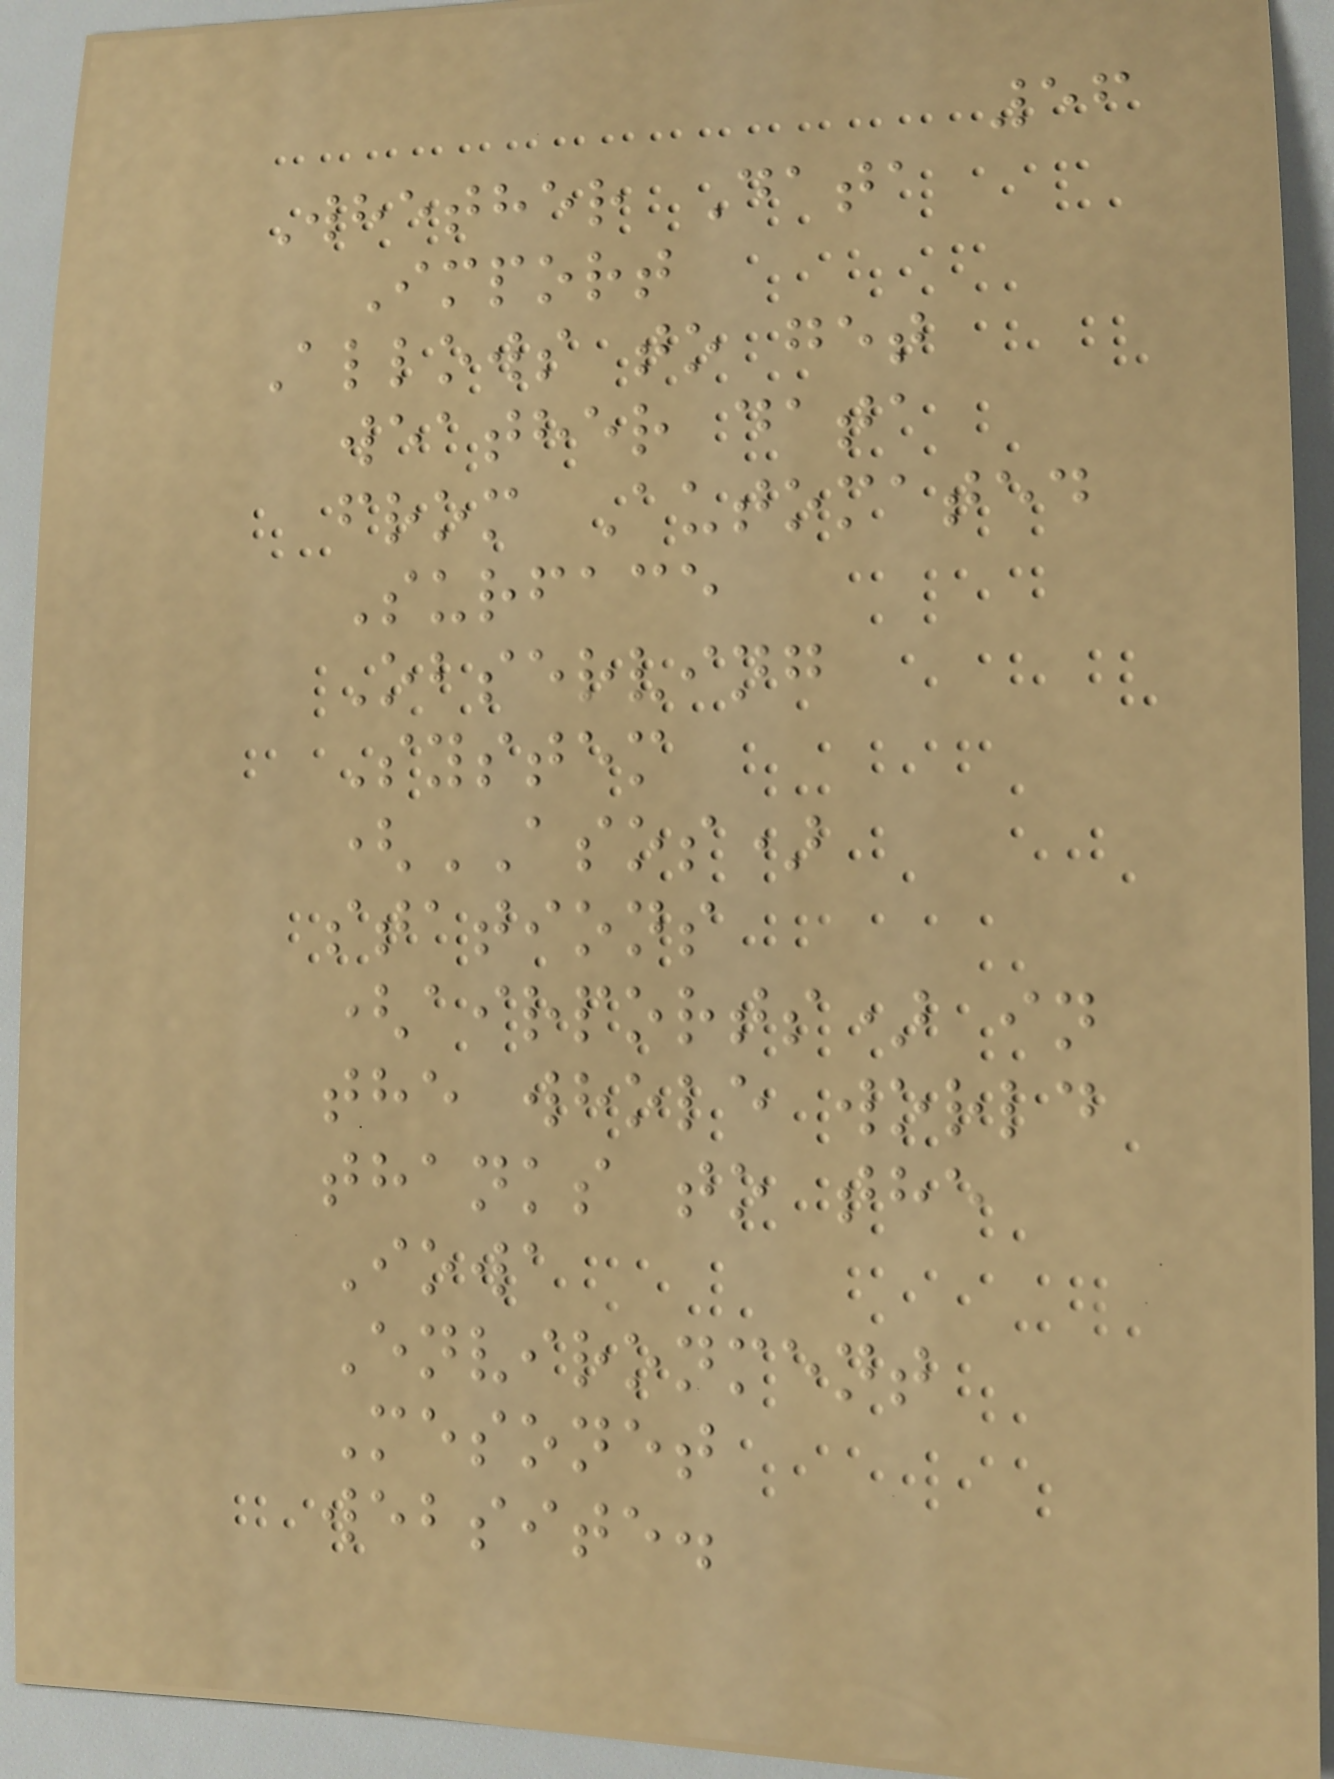56
Whether Data
Import
Allows to get
weather data
from Automated
Surface
Observing
System
(ASOS)
stations
(airports) in
the whole world
thanks to the
Iowa
Environment
Mesonet
website.
